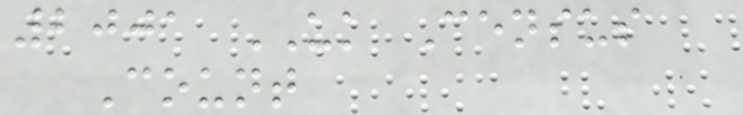2001 UK Census
Count
